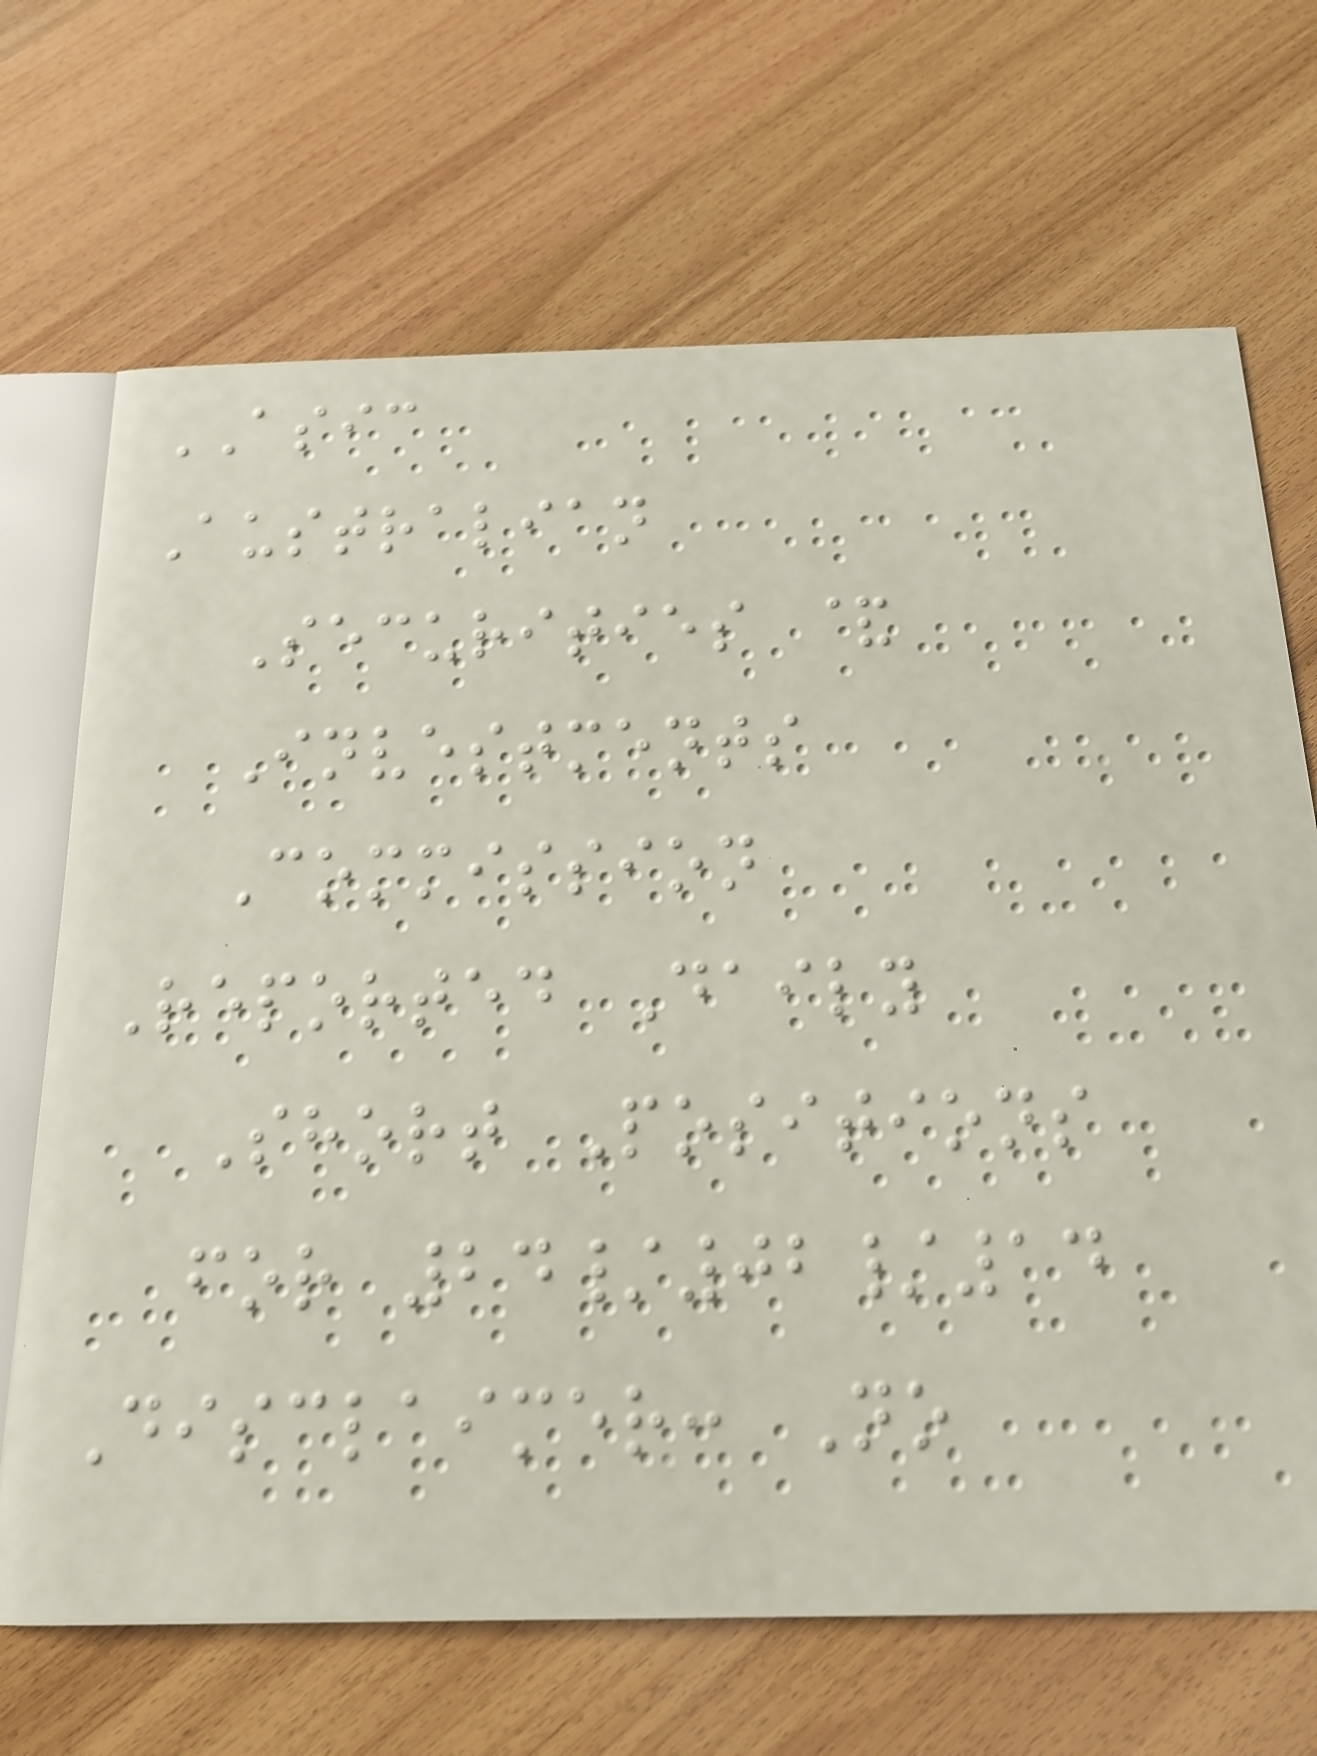ASIC
Australian
Securities &
Investments
Commission
Reported Daily
Short Positions
for 24/02/14
Disclaimer: No
